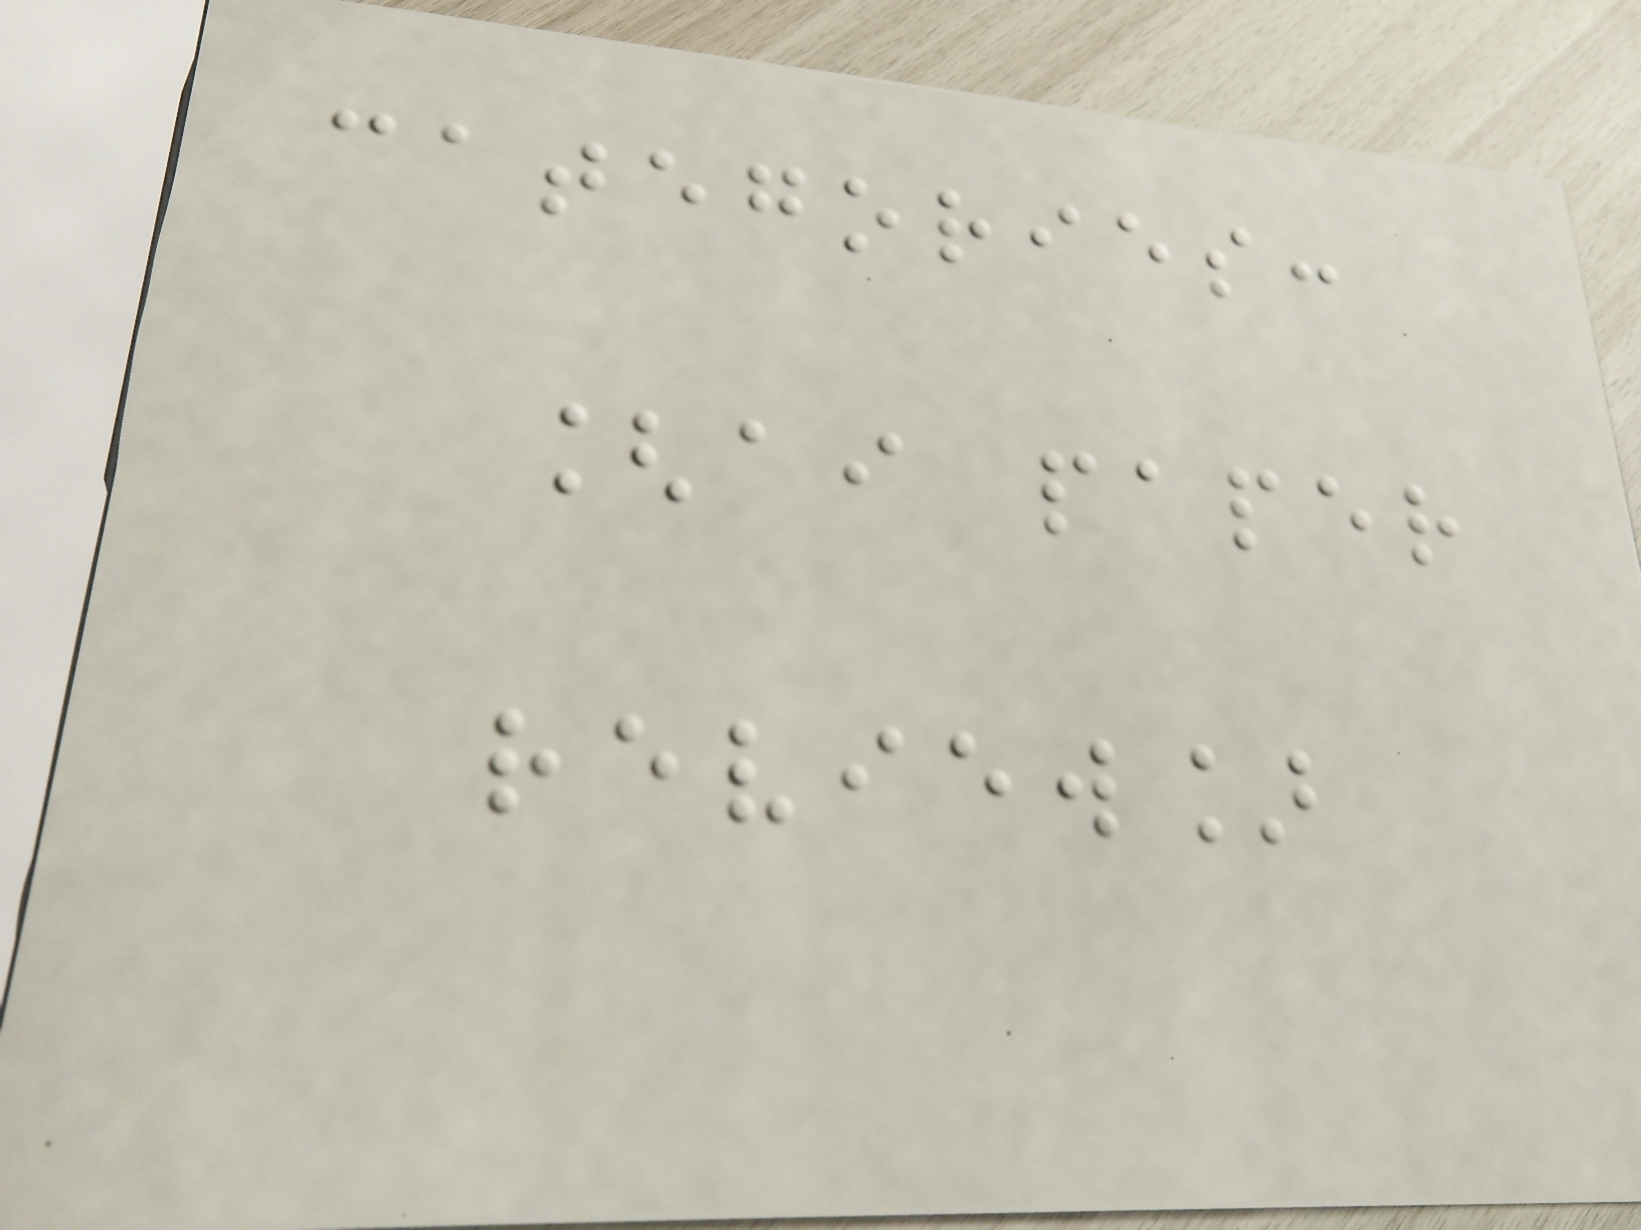categories:
[ai paper
review]
